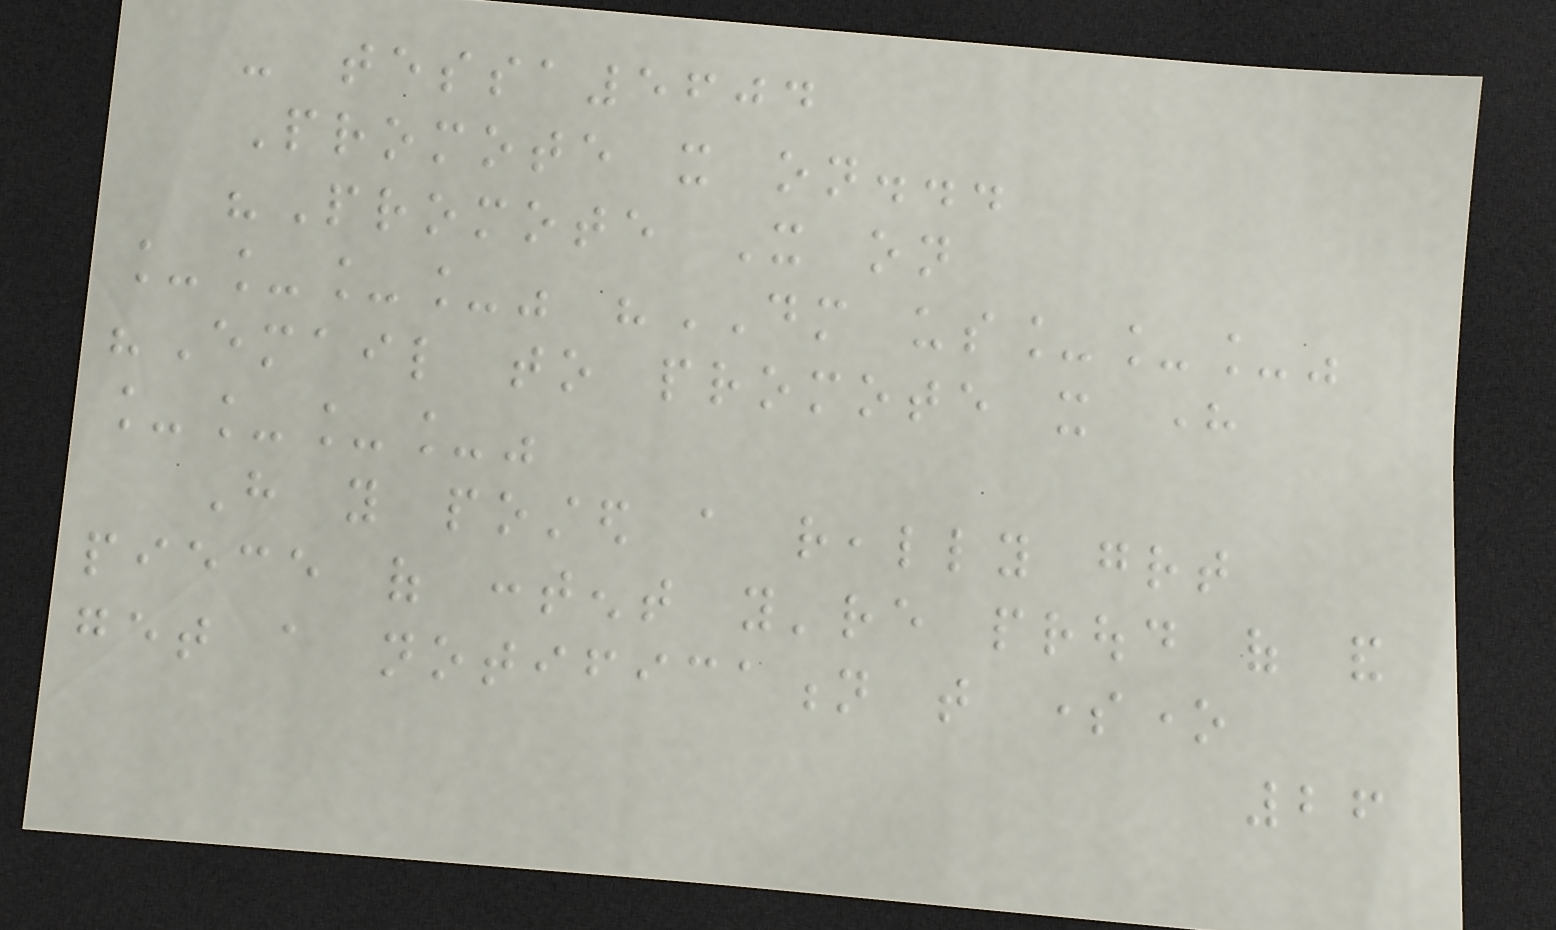- tessa5604
Promote it on...
"Promote It on
____" "DM us___"
"Email to promote it here
____"
Have you posted a really great
piece of content you're proud of and
get a notification that someone
26
